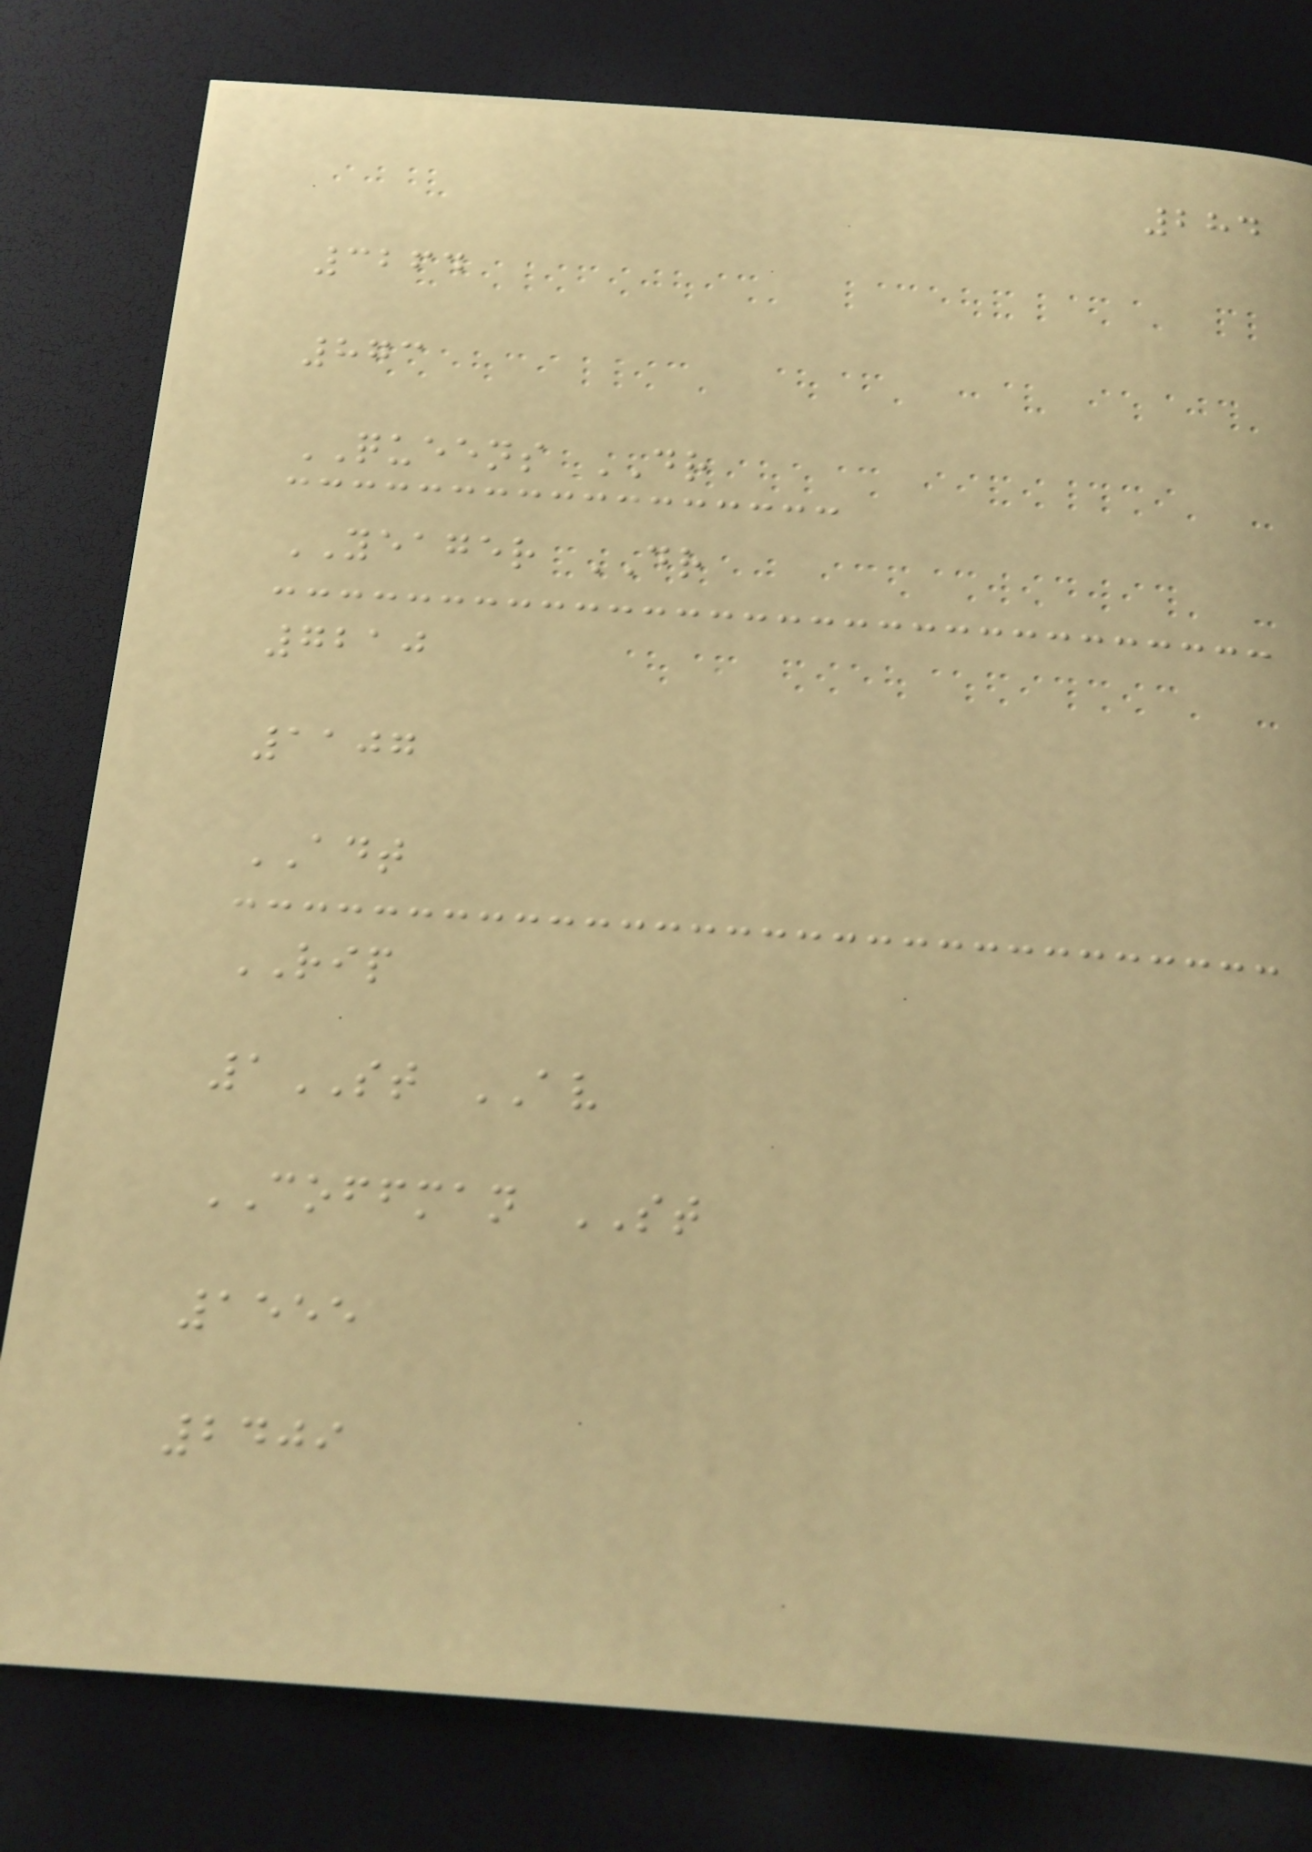284
3264
873
QUEENS DR
YEAGER DR
7210
1107
ADT
RIP
1ST AV
COFFMAN ST
1555
2409
